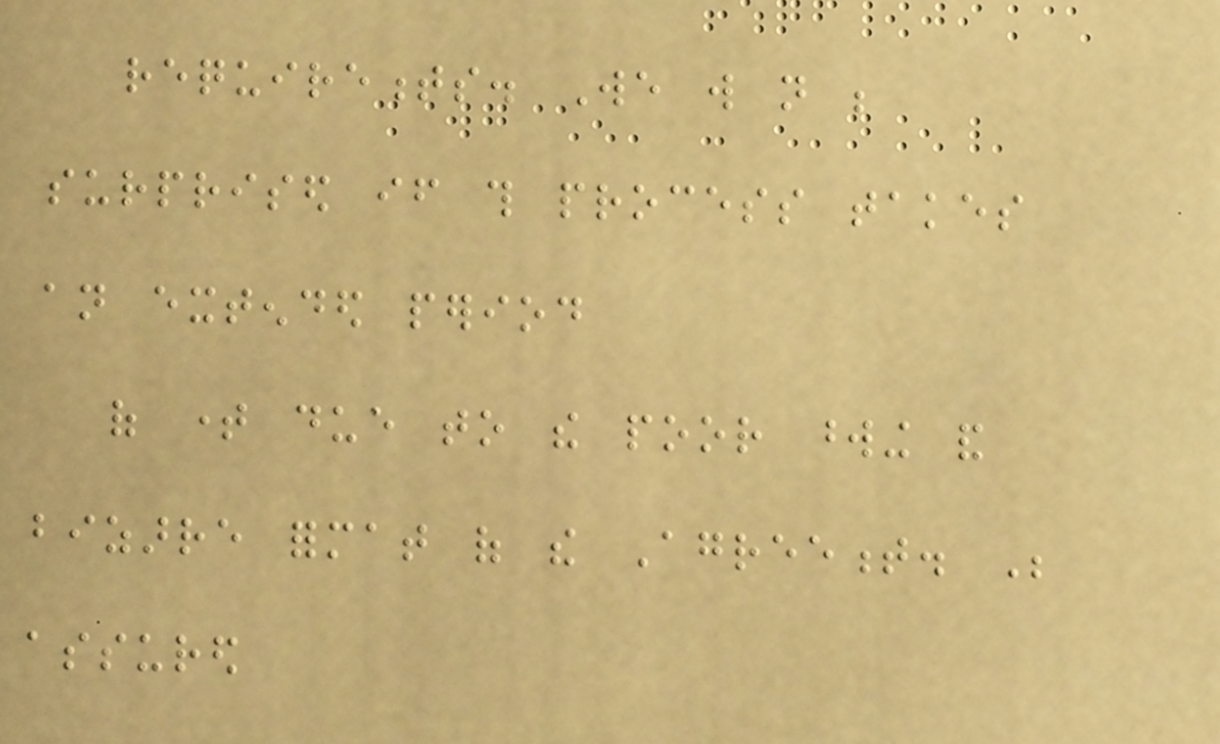requirements. We will not be
surprised if this process takes
an extended period
of time due to the poor wording and
bizarre format of the Agreement. Be
assured
